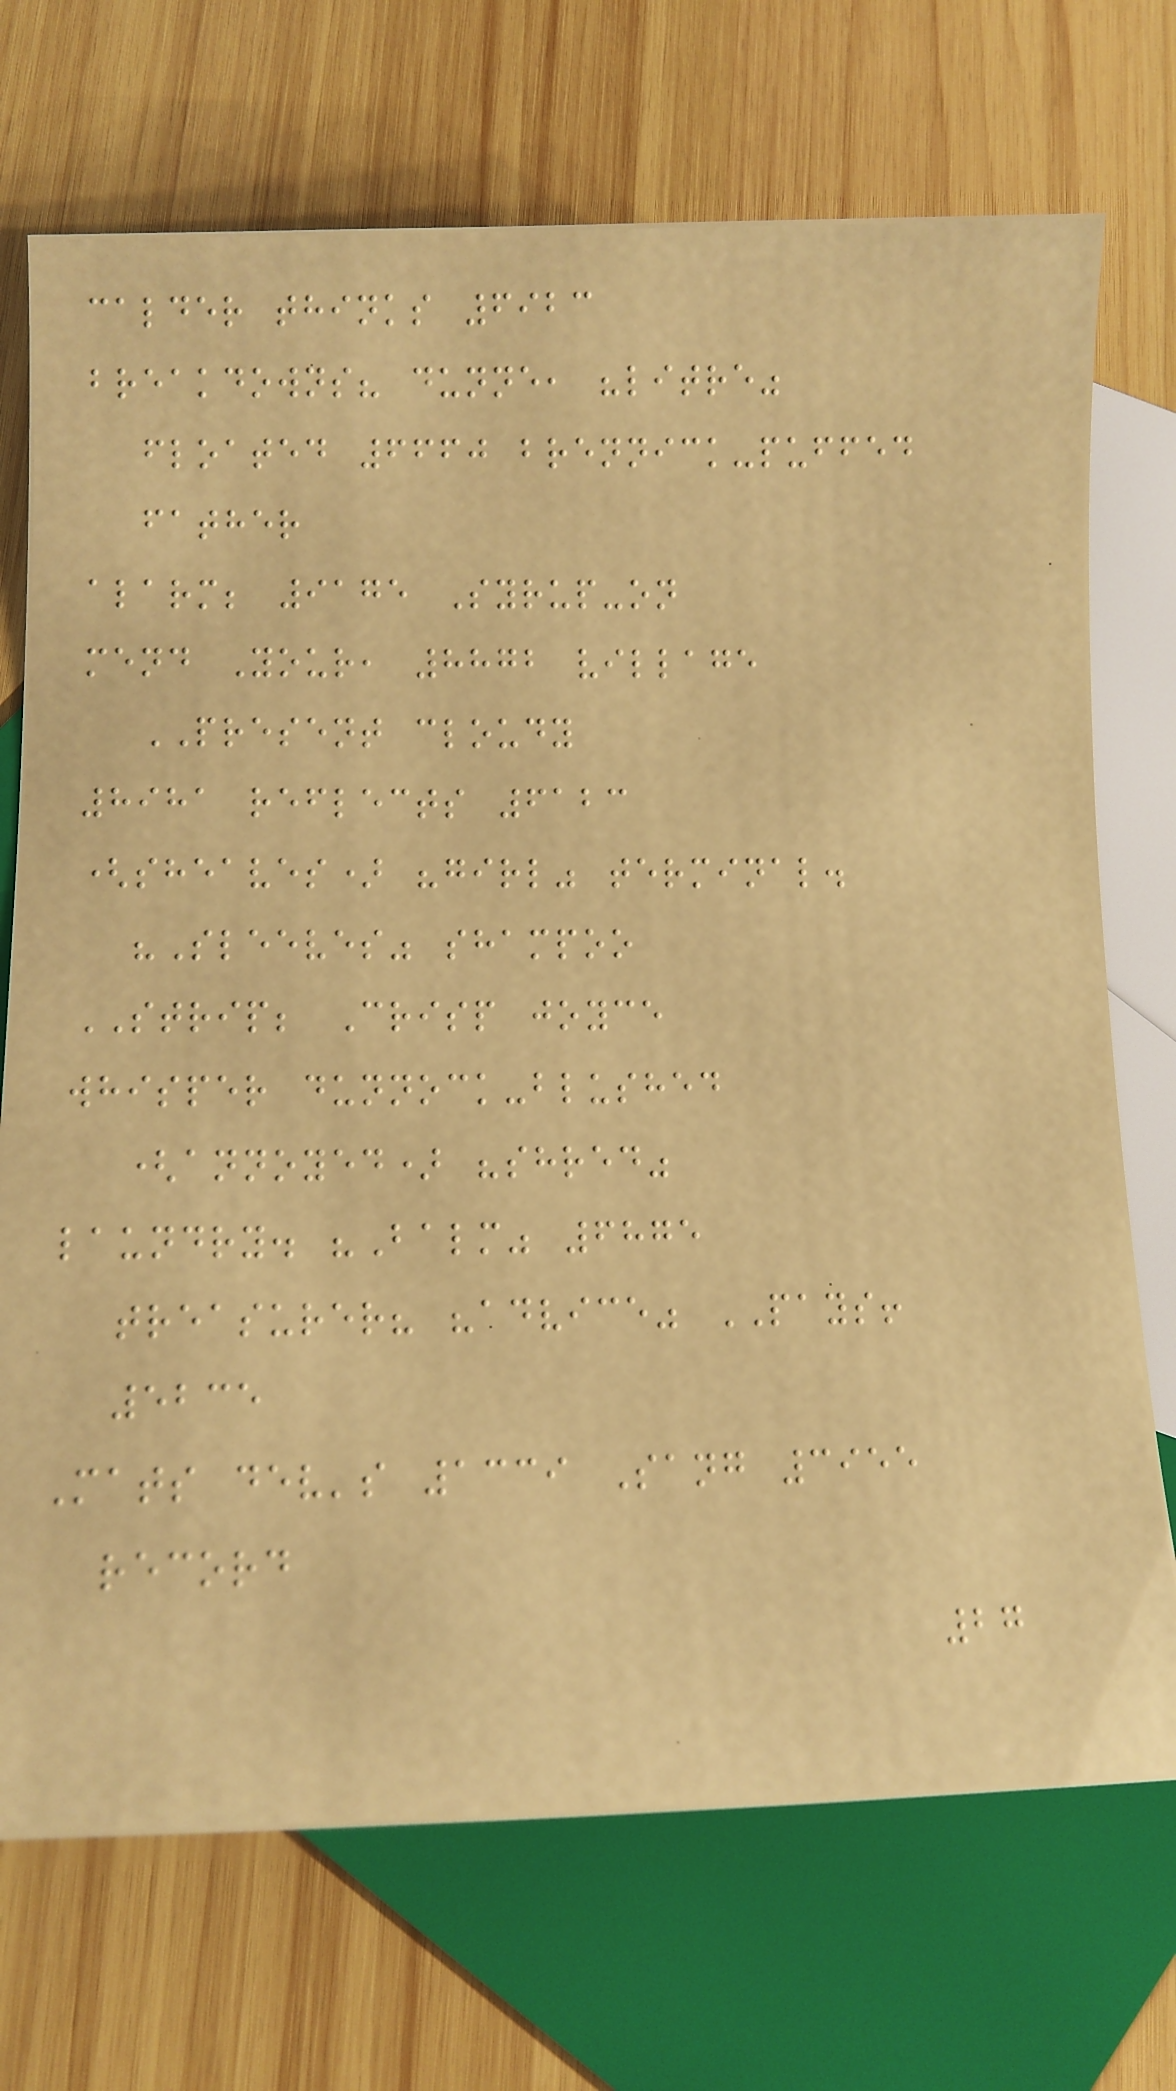calder thinks 6923
breakdowns? dunne, "litre"
floated 6660 brennick-puffed
father
alarm; 9175 Syrup-on
mend Your, 8872 village
PRESENT cloudy
8981 reflects 6123
(sheaves) "girl" terminal.
"Sleeves" shampoo
STRIP; Crisp joyce
whisper dunnock-blushed
(annoyed) "shred"
laundry. "Balm" 6875
treasurer? "advice" PAYS!
5235
Mats dev's 1339 Sang 3955
record
27
